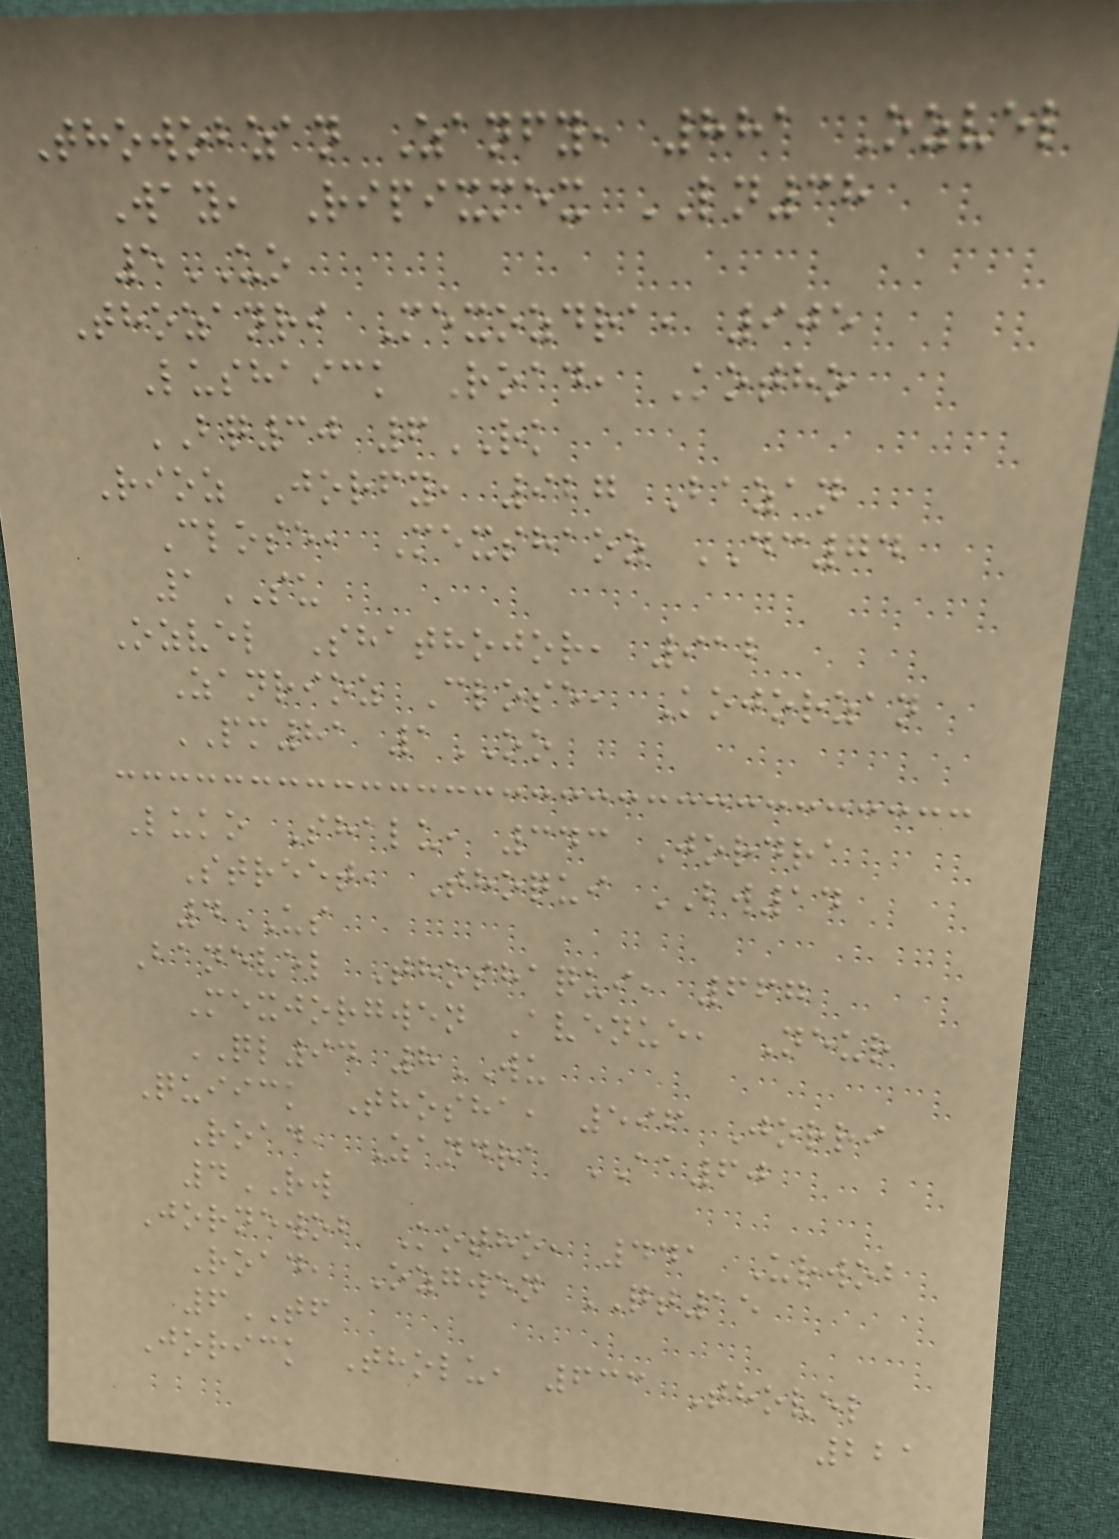Thowobzan Zanfy, 881 Ozvel
Way, Ripixmex LN38
5UO
Thozanri Mexozdra, 905
Lushaick Road, Kotho
BQ30 6RK
Rioz Jorfy, 927 Bazan
Close, Mexshaoz DC74
1SU
Ozvel Shathojor, 912
Zanrioz Close, Kojorzan
PM81 1OO
Luko Shalu, 343 Jordra
Street, Thoqui BW14
4US
Banevel Thoshaqui, 667
Mexjorgwen Avenue, Neur
QL94 8WU
Quiick Thosha, 596 Jorri
Road, Zandra AA60
4RW
Jornewob Kotho, 441 Urwob
Road, Ozgwen QT15
6TF
Jorick Tholu, 633 Thovel
221
